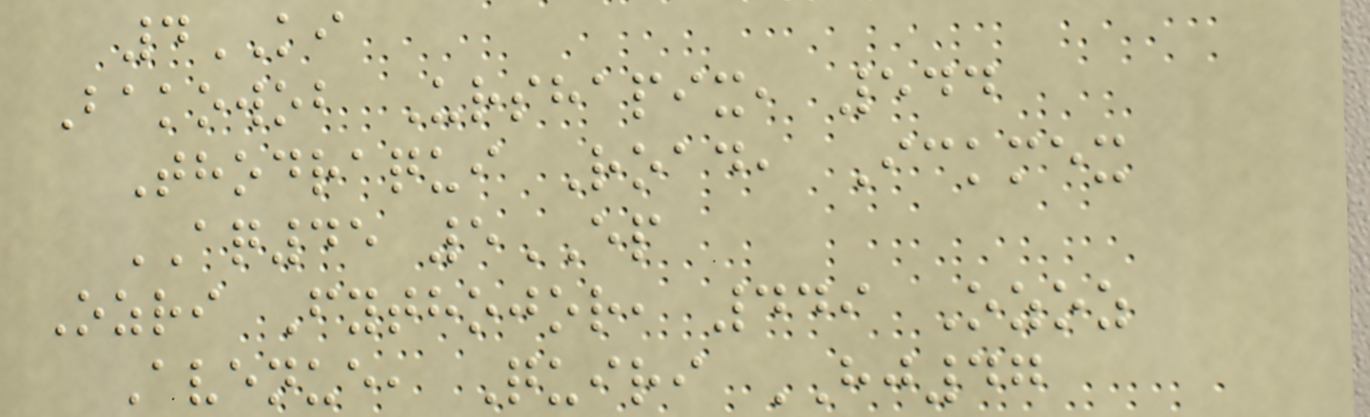4KI
Bakowob Urshapix, 544
Thodraqui Road, Ickmex
AQ45 5EP
Ozri Fythojor, 449 Ozoz
Avenue, Quiri HJ47
